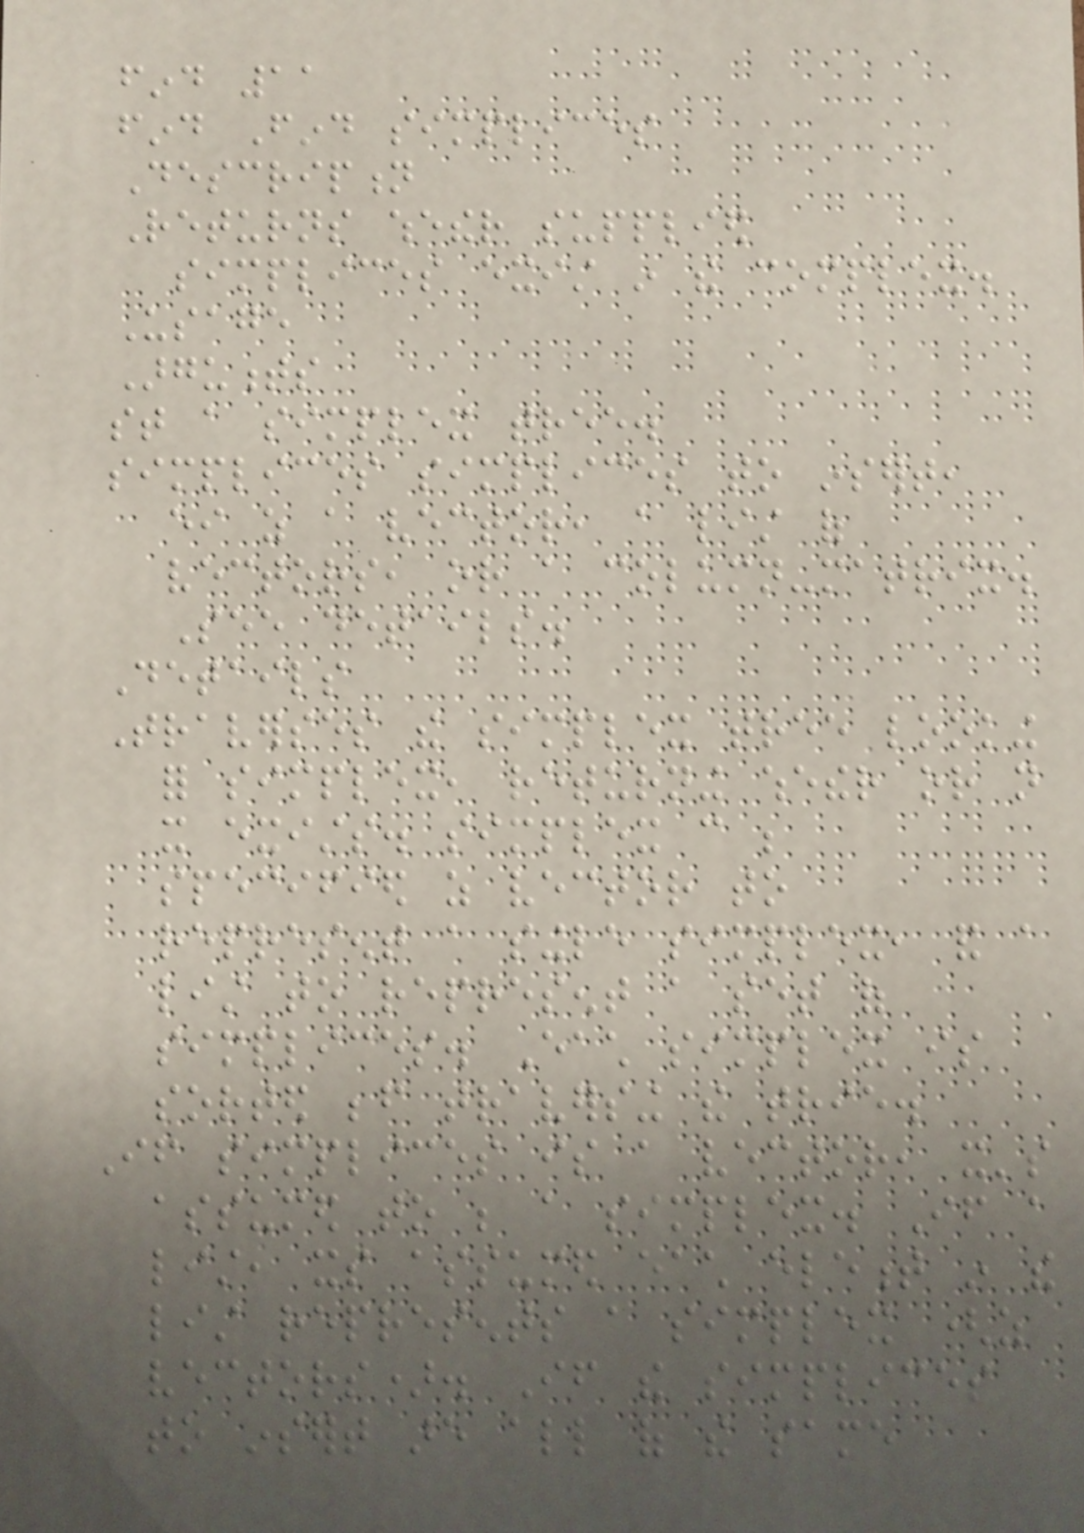find 11
find Find simplices
Description
Returns whether supplied
simplices exist in the complex.
Usage
Arguments
st a simplex tree.
simplices simplices to insert,
either as a vector, a list of
vectors, or a column-matrix.
See details.
Details
Traverses the simplex tree looking
for simplex, returning whether or not
it exists. simplex can be
specified as vector to
represent a single simplex, and a
list to represent a set of
simplices. Each simplex is
sorted before traversing the trie.
If simplices is a vector, it's
assumed to be a simplex. If a
list, its assumed each element in the
list represents a simplex (as
vectors). If the simplices
to insert are all of the same
